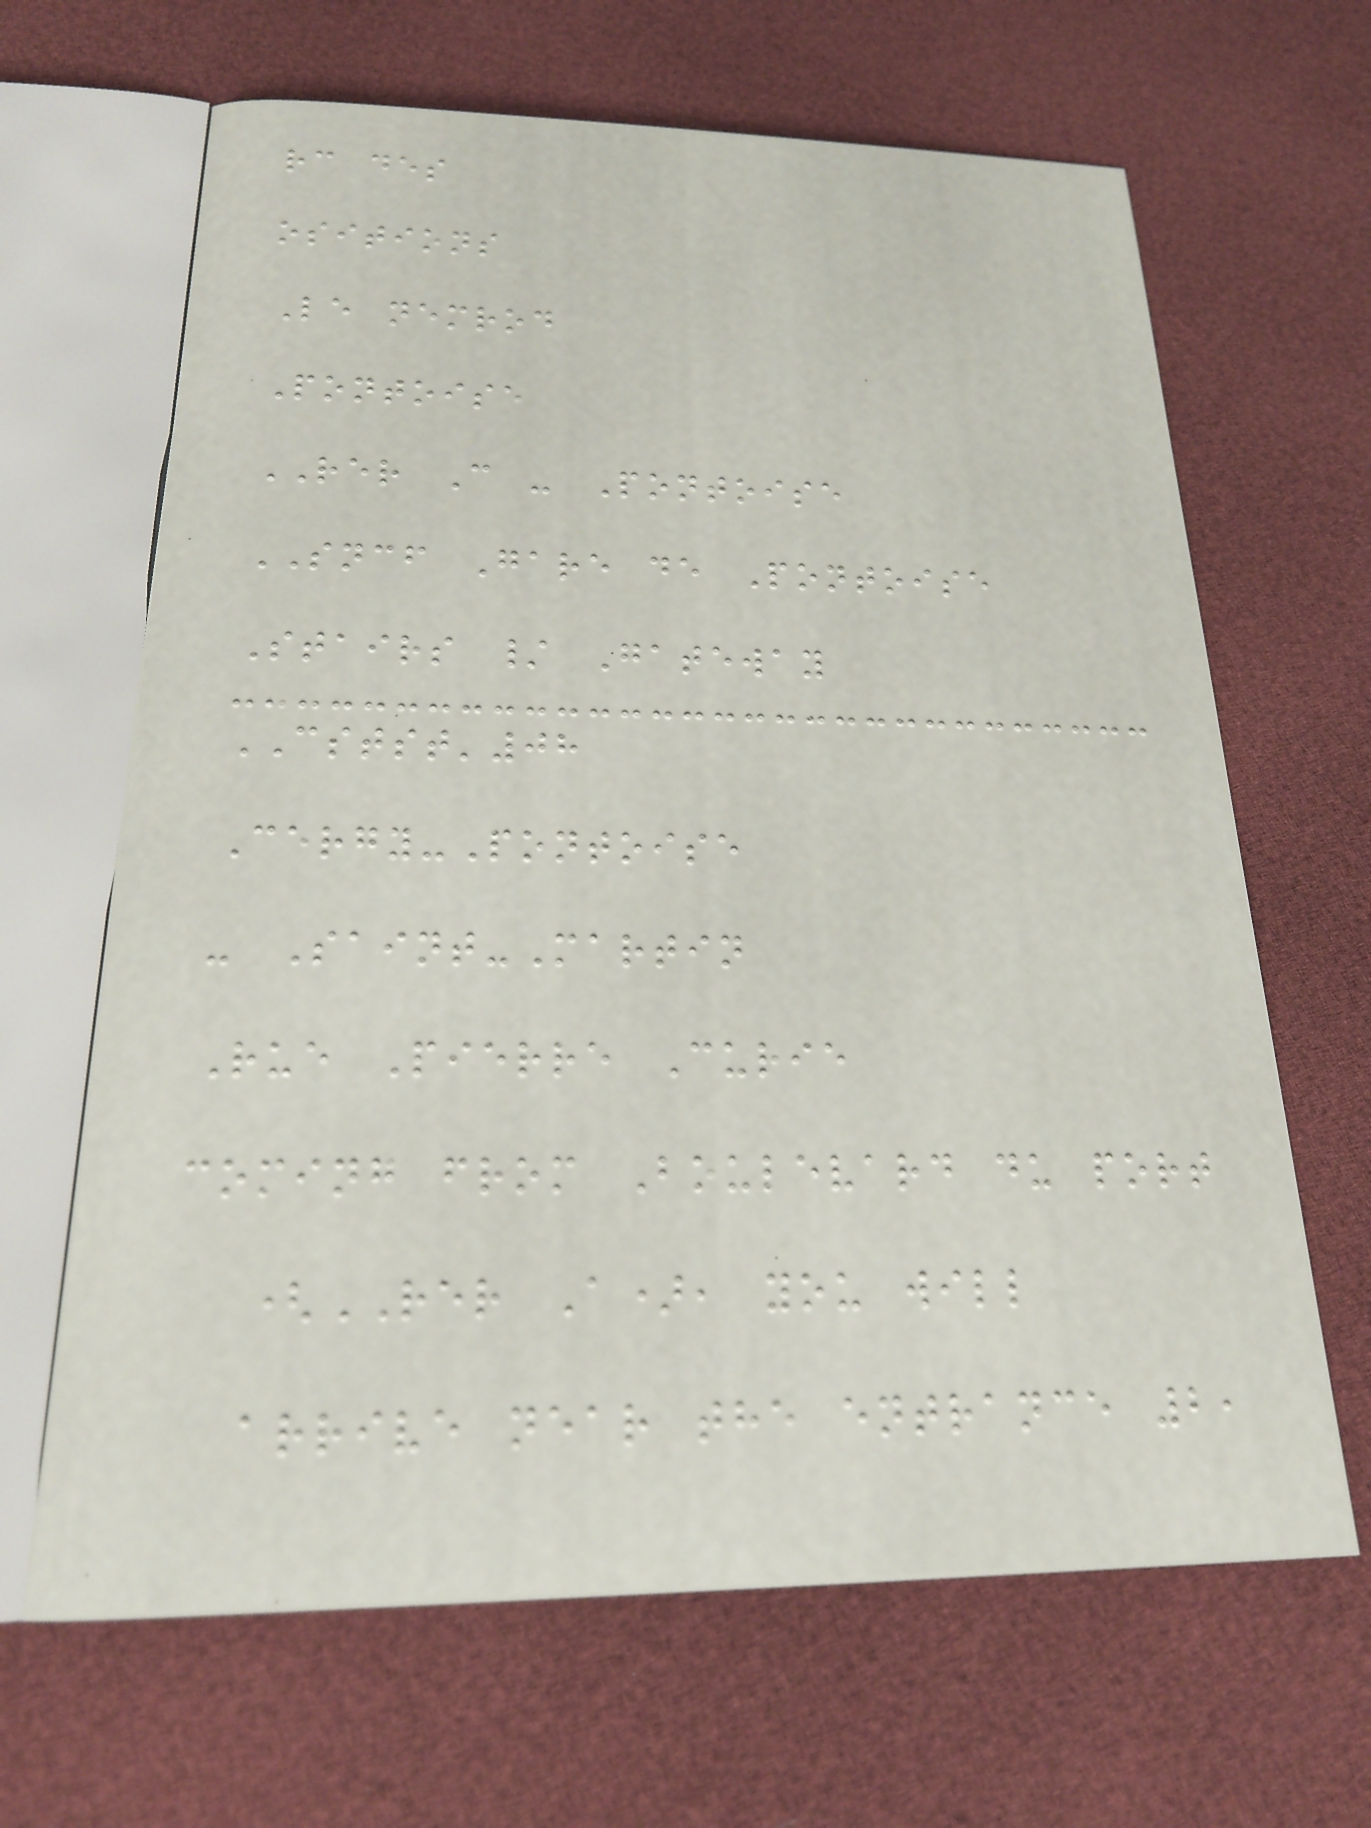rc des
ositions
Le nemrod
Pontoise
RER C - Pontoise
SNCF Gare de Pontoise
Stairs / Gateway
CSTST'08
Cergy-Pontoise
- Saint-Martin
Rue Pierre Curie
coming from Boulevard du port
(RER A), you will
arrive near the entrance 2,
